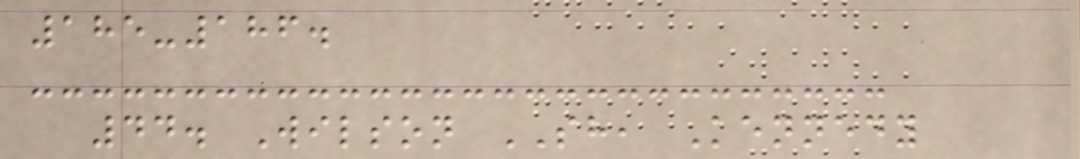185-186.
44. Wilson SH, Kennedy
